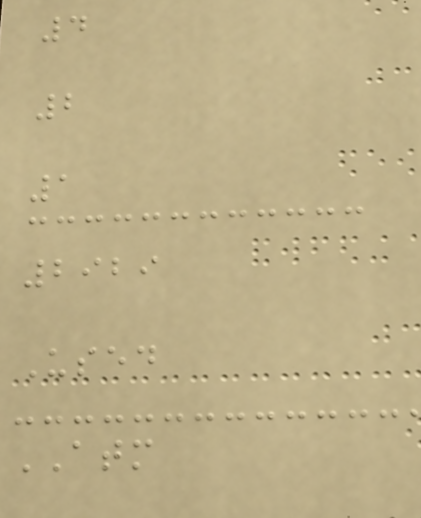4
2
1
2929
Used
ATM
